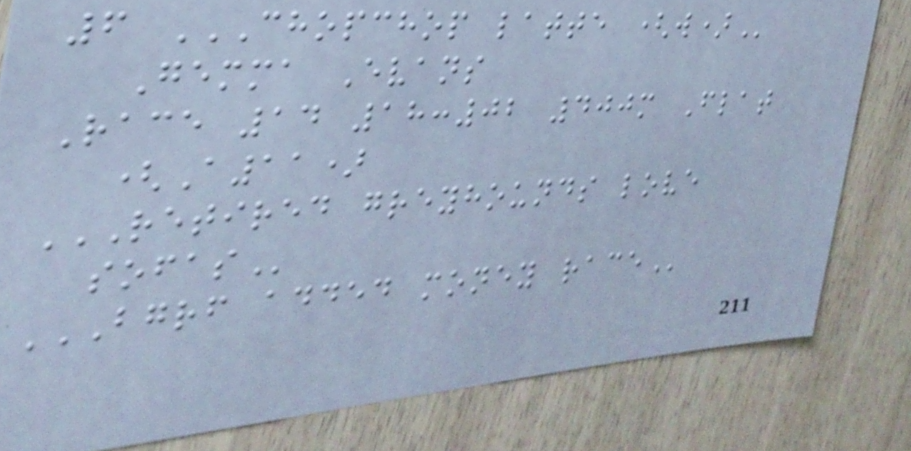6 CHOPCHOP LATTE (W)
Gemma Evans
Race 14 18:02 400m Flat
(A11)
RETIRED GREYHOUNDS LOVE
SOFAS
BGRF ADDED MONEY RACE
